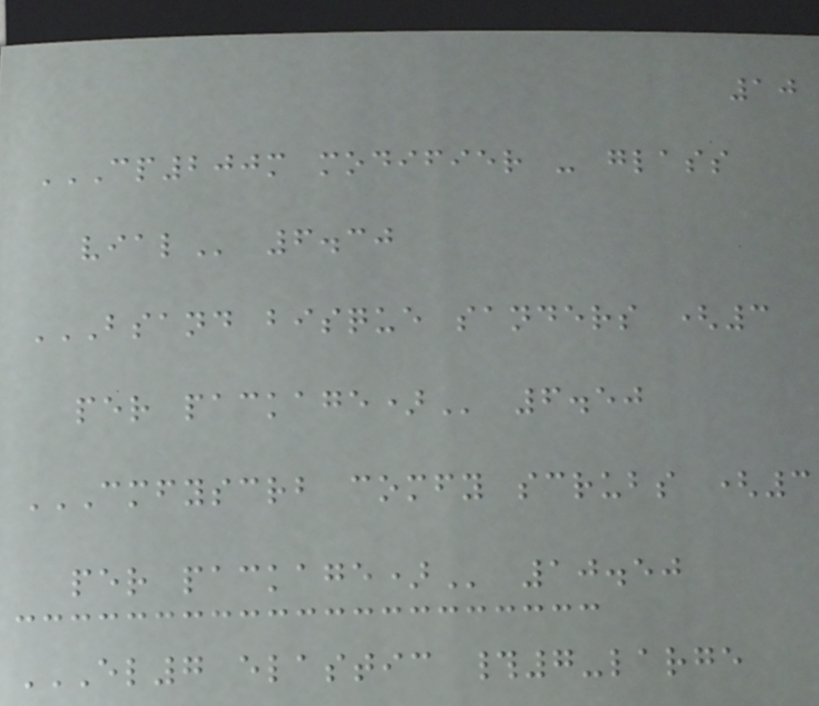10
CP200M MODIFIER - GLASS
VIAL 6.30
BSAND BISQUE SANDERS (3
PER PACKAGE) 6.50
CMFYSCRB COMFY SCRUBS (3
PER PACKAGE) 10.50
EL7 ELASTIC #7-LARGE
